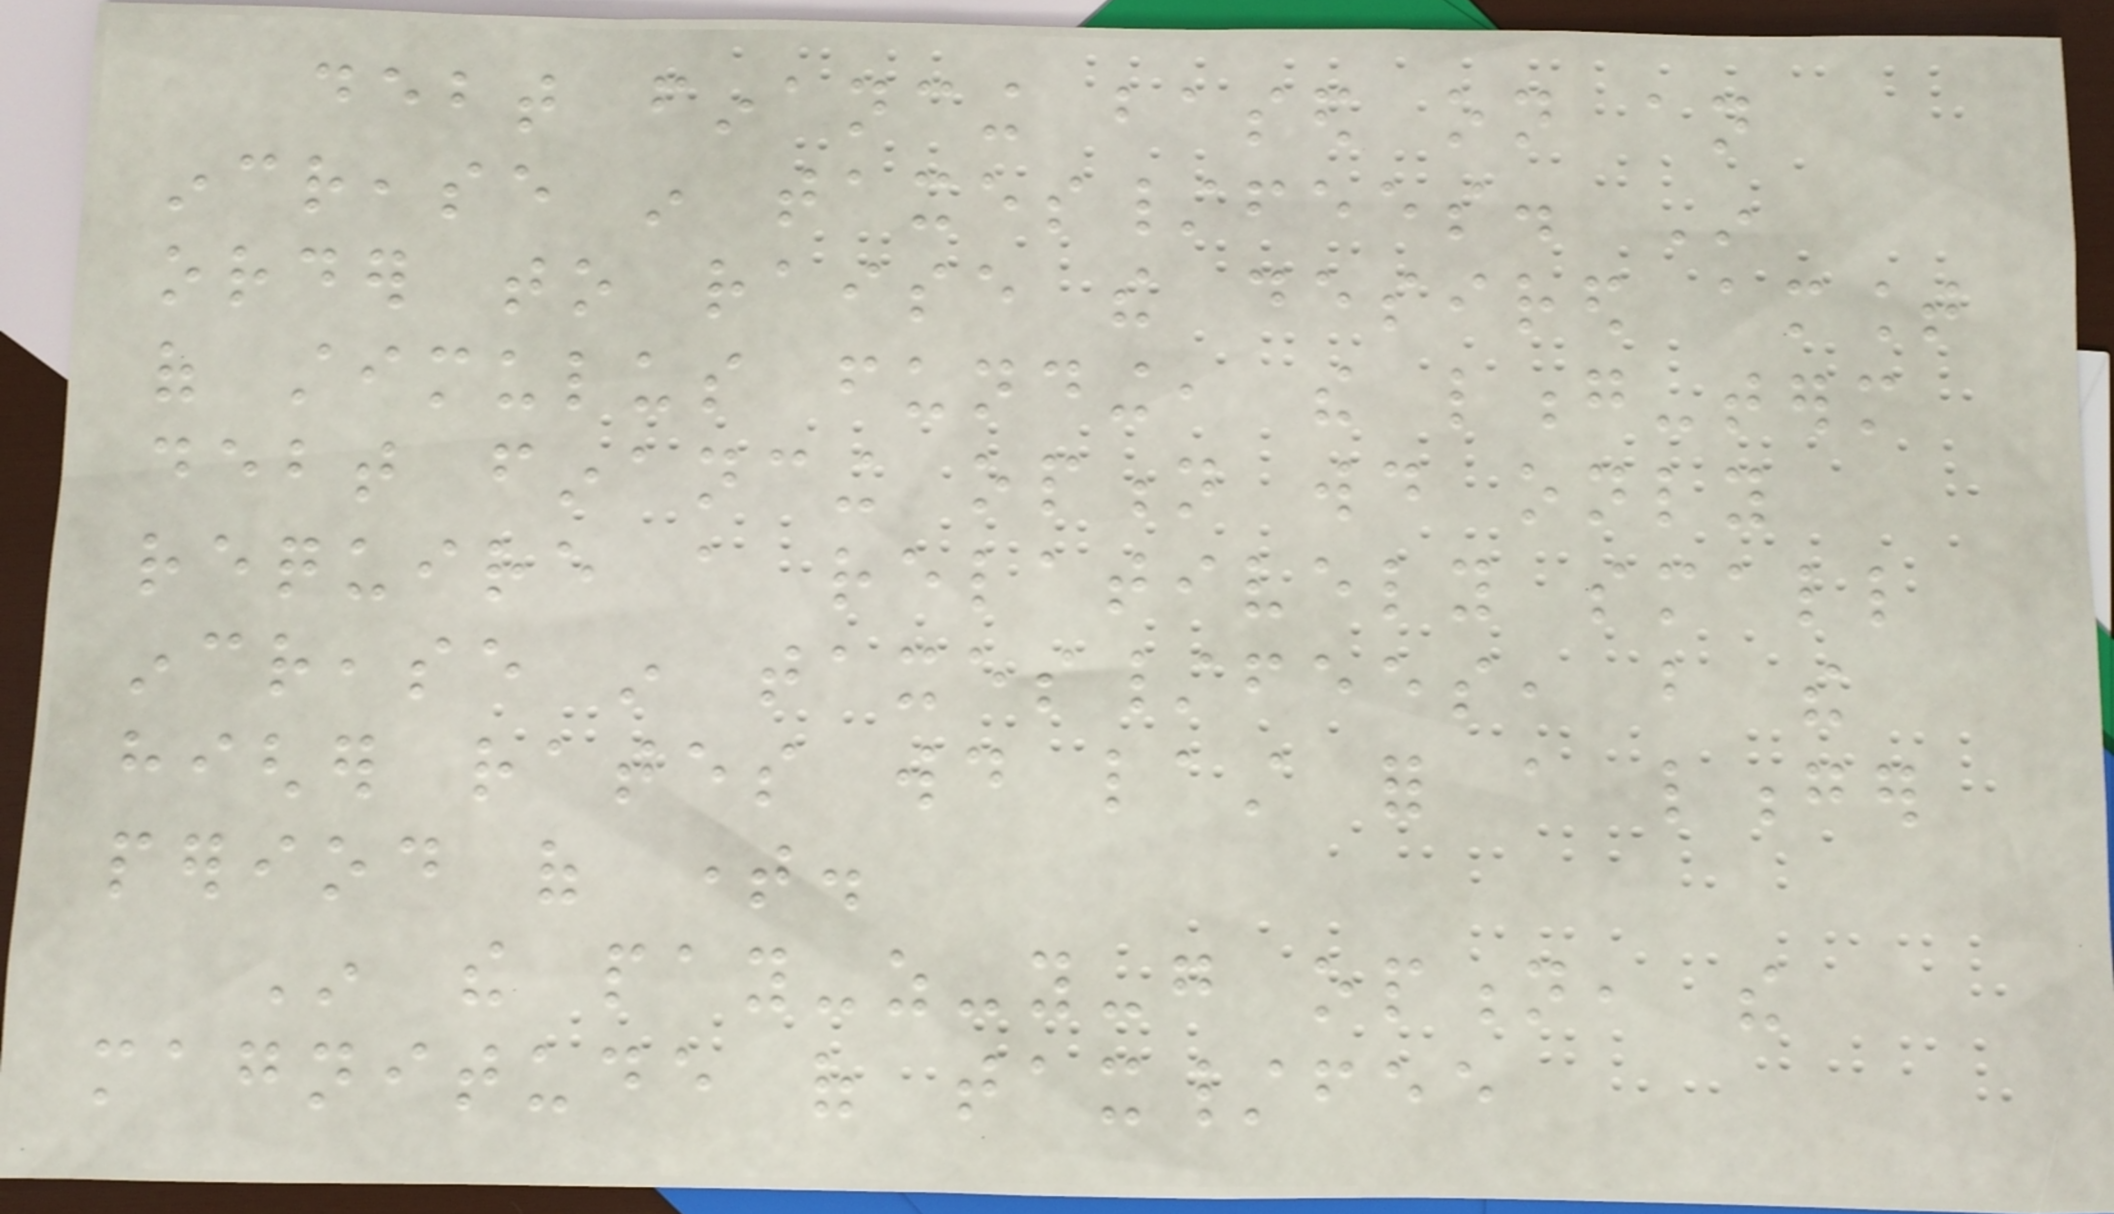debt financing based on an
increase in taxes/fees. In
order to raise the desired amount
of stimulus funding, the long-term
debt financing option would only
require a relatively small
increase in taxes/fees, but the
higher rates would last for a longer
period of time.
In the pay-as-you-go option, the
magnitude of tax/fee
